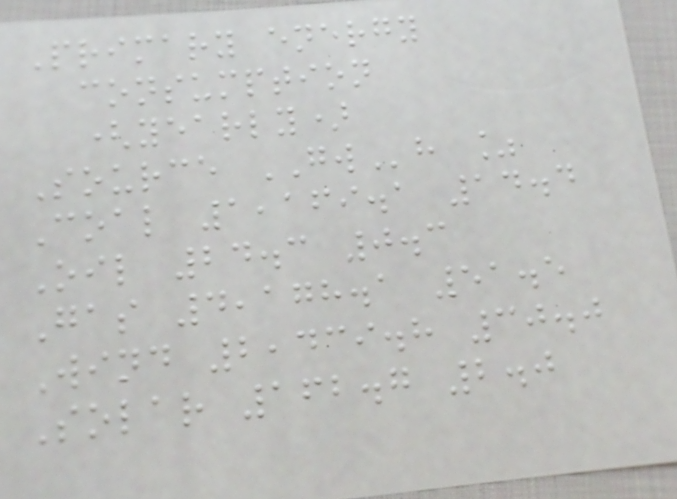Primary energy
consumption
(yearly)
Source GWh %
Coal 1,169.1 14.4
Oil 24.3 0.3
Gas 4,178.1 51.5
Wind 2,439.8 30.0
Solar 162.7 2.0
